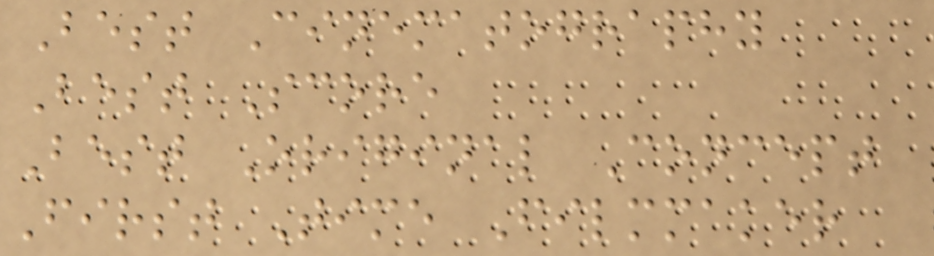Best Cinematography
Best Score
Best Original Concept
First Time Filmmaker
